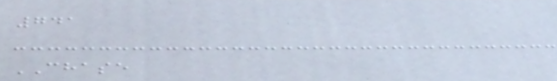741
CHASE
